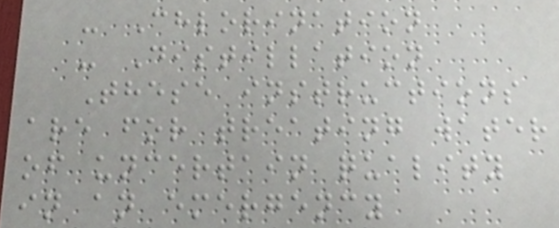- Chlorination
- Distillation
These instructions
are for treating water
of uncertain quality
in an emergency
